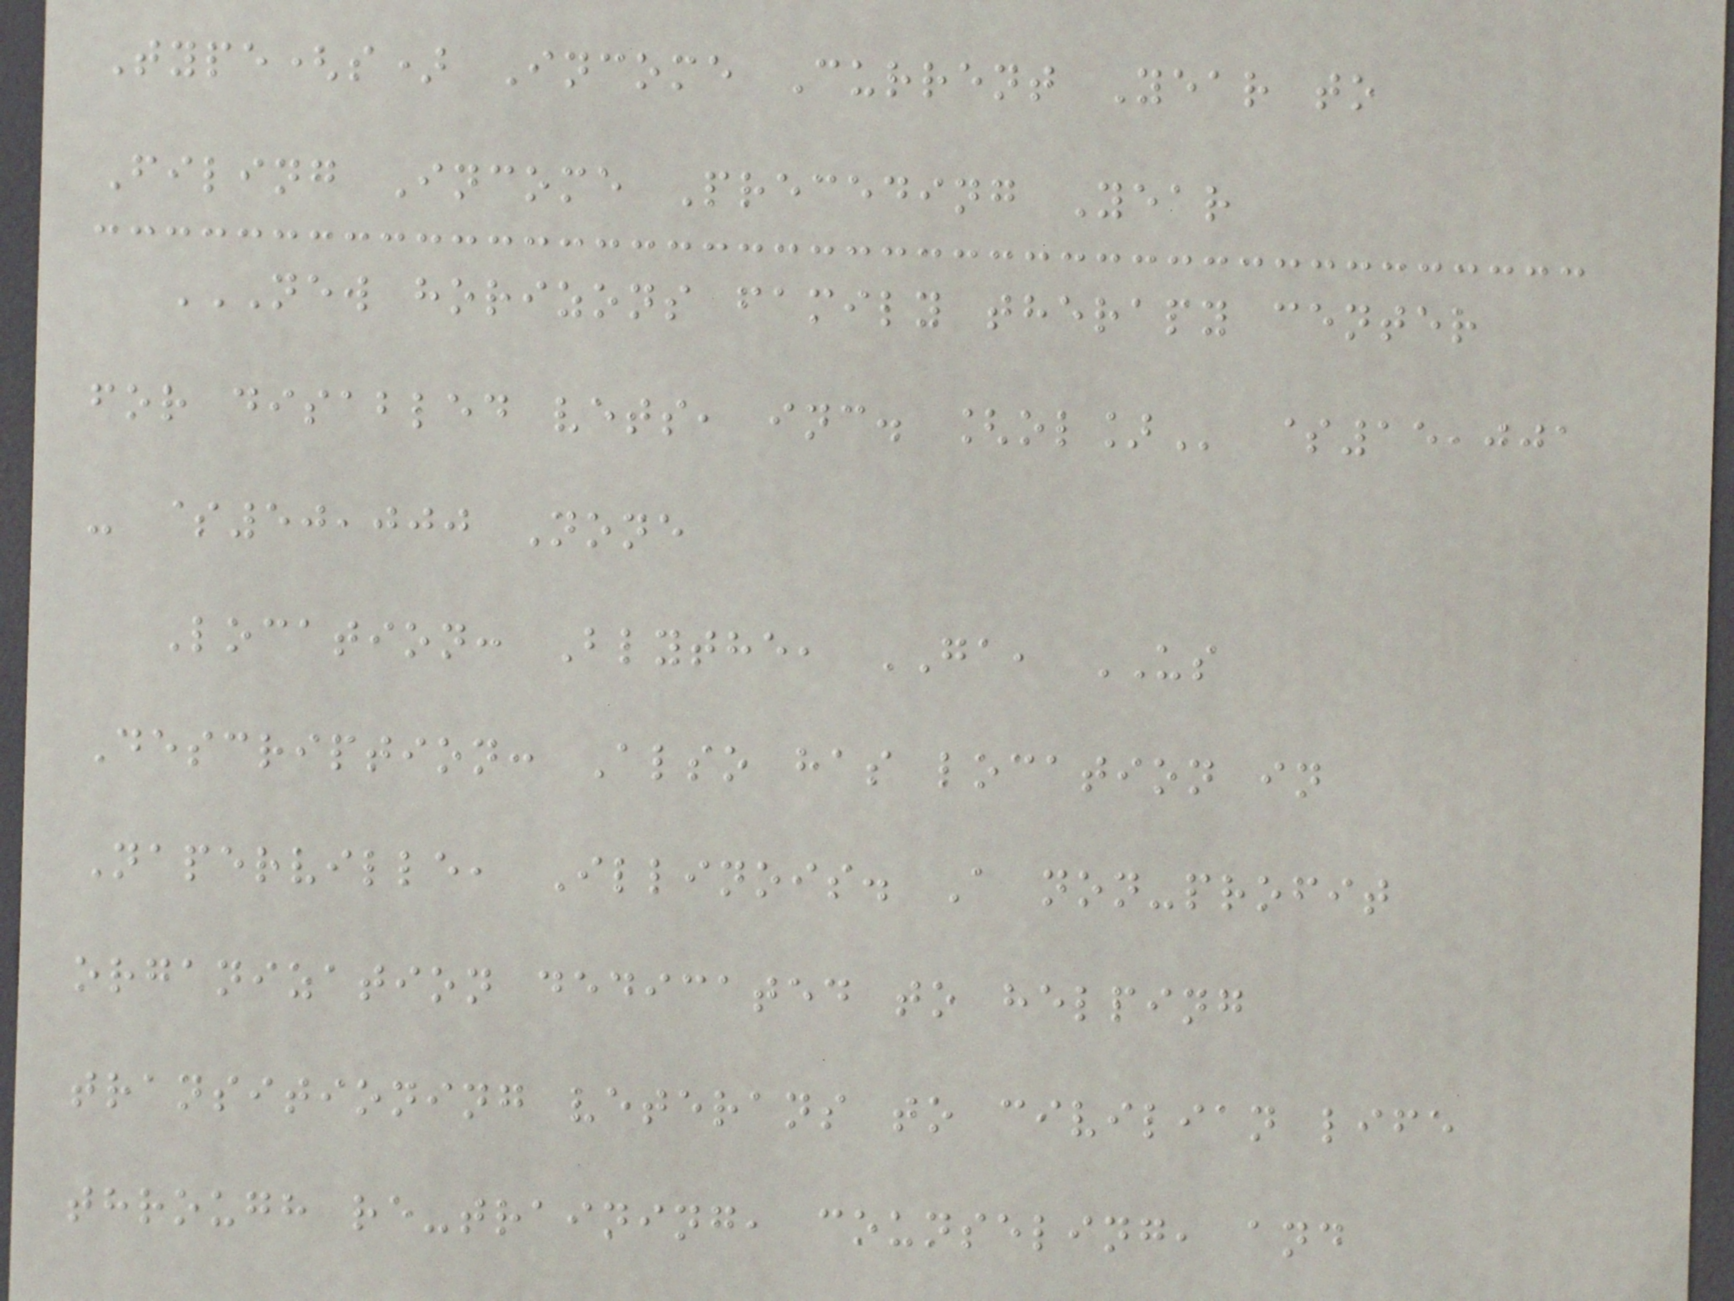Type(s) Income Current Year to
Filing Income Preceding Year
NEW HORIZONS FAMILY THERAPY CENTER
for disabled vets, inc.
- $50,000 None
Location: Blythe, GA, US
Description: Also has location in
Naperville, Illinois. A non-profit
organization dedicated to helping
transitioning veterans to civilian life
through re-training, counseling, and
